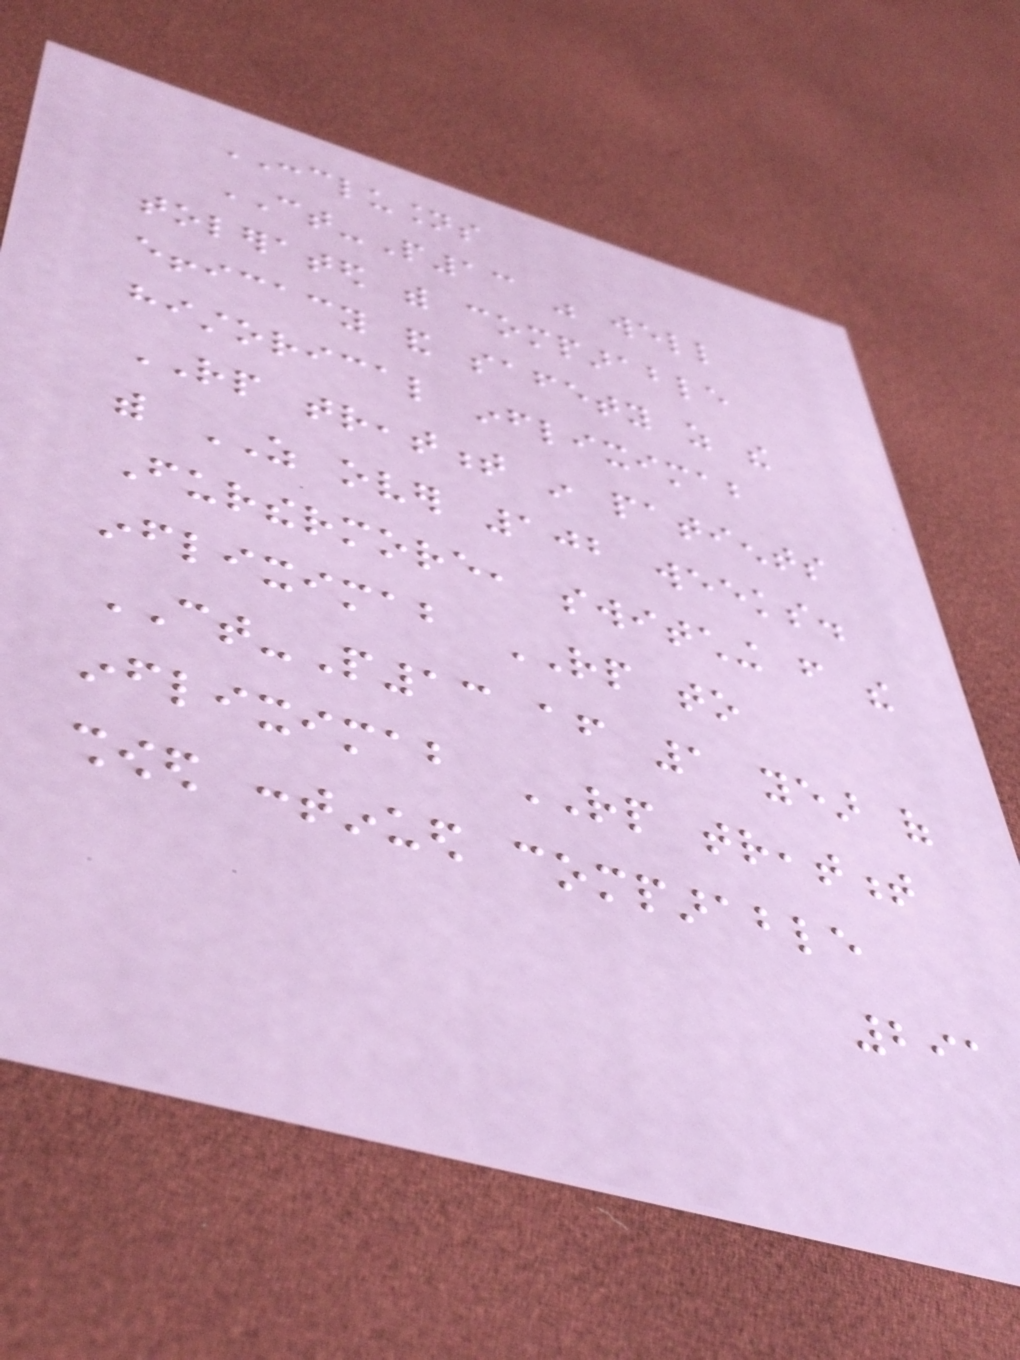CONCLUSIONS
CT-P13 was well
tolerated with comparable
efficacy and safety as the
historical infliximab
RP treatment in patients
with AS over 102 weeks.
Furthermore, switching from the
infliximab RP to
CT-P13 after 1 year of
infliximab RP treatment
showed continued comparable
291
